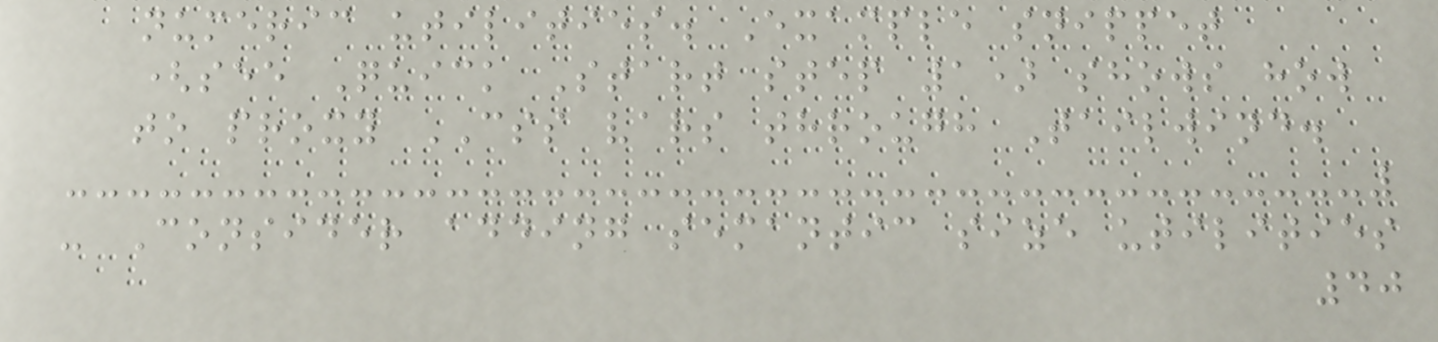numeric utilities. Example snippet
(see Quick Start step 1) shows how
to proxy CSS vars through Tailwind.
- Consider adding semantic size utilities
40
